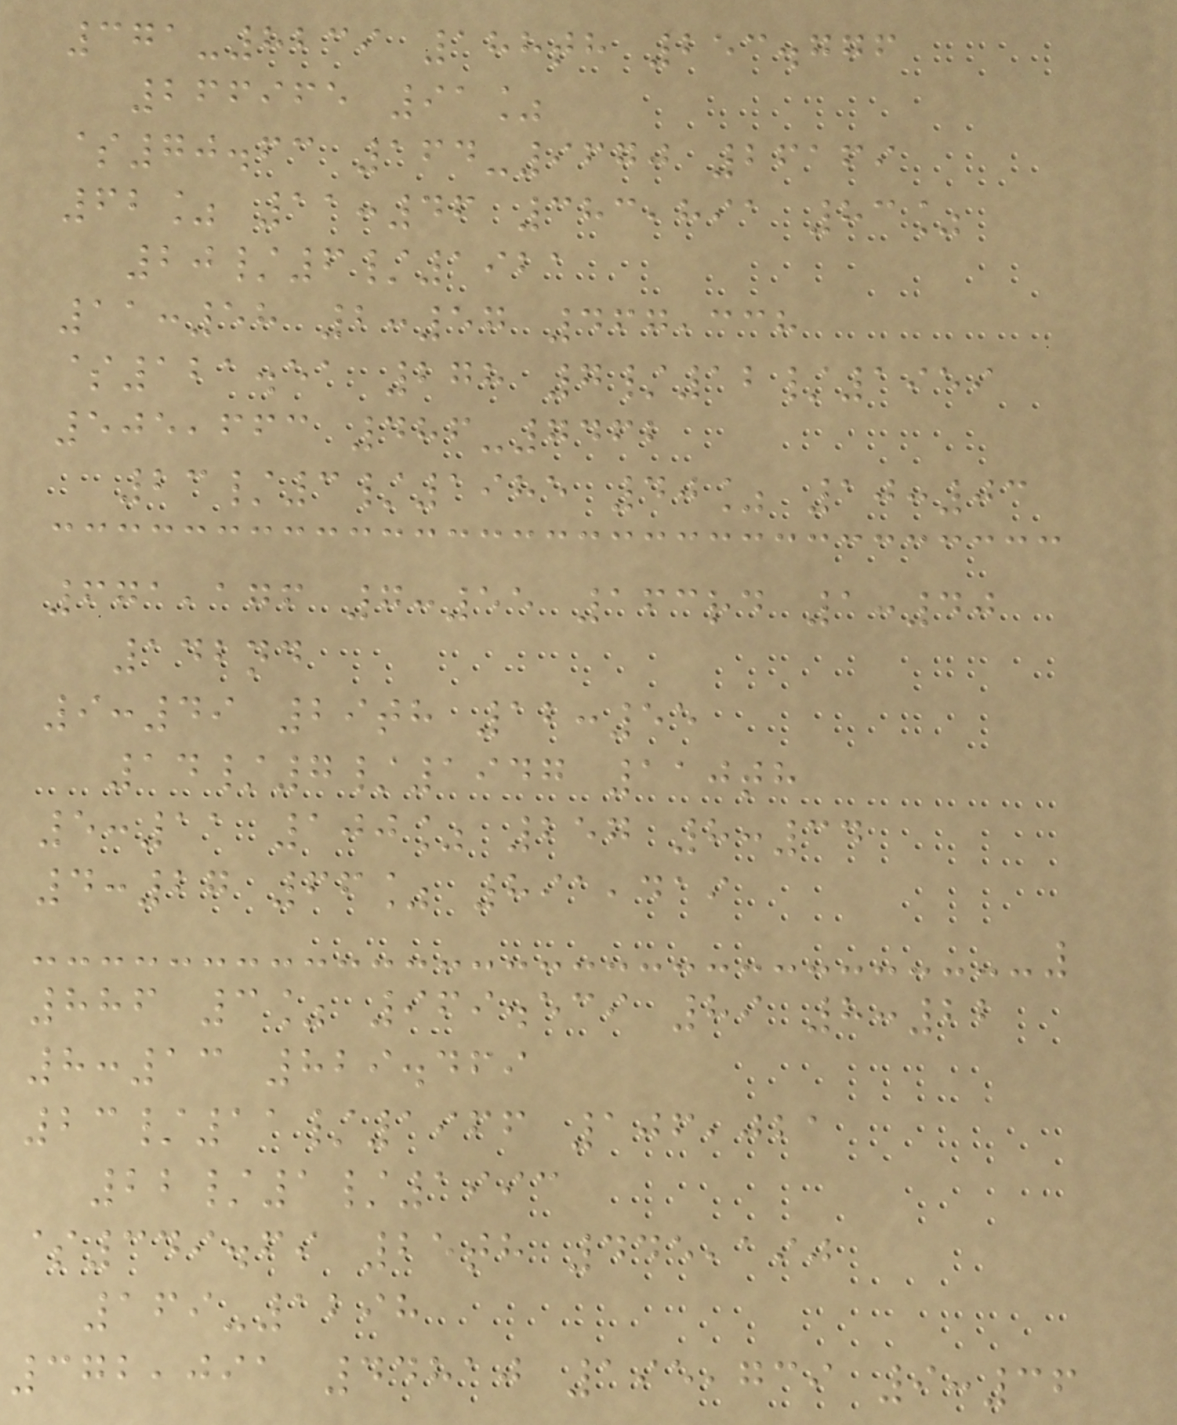371-8239 188th 253.776
266965 91%
$70.63 164-9670 26169
62% 11:46 383,891 83%
20/6/1921
11:58 2:57 467,338
$121.51 278 7/12/1959
505,663 486-7462
23/3/1985 40% 10:03
671,176 7:55 163rd 1:40
142nd
9:49 29th 12:55
14/7/1947 110th
5:11 100% 257 8:34
4:27 66% 891,419
886 3% 969.539 89 8:22
8:13 829.469
23/11/1966 106,021
22/1/1993
$349.69 25th 445,190
169-1298
372,091 44810 195,739 9:36
